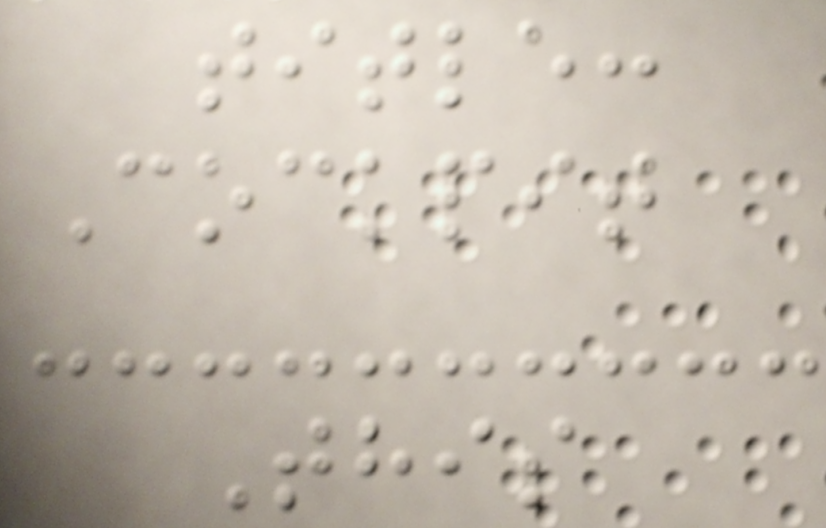title:
Cockpit
This
